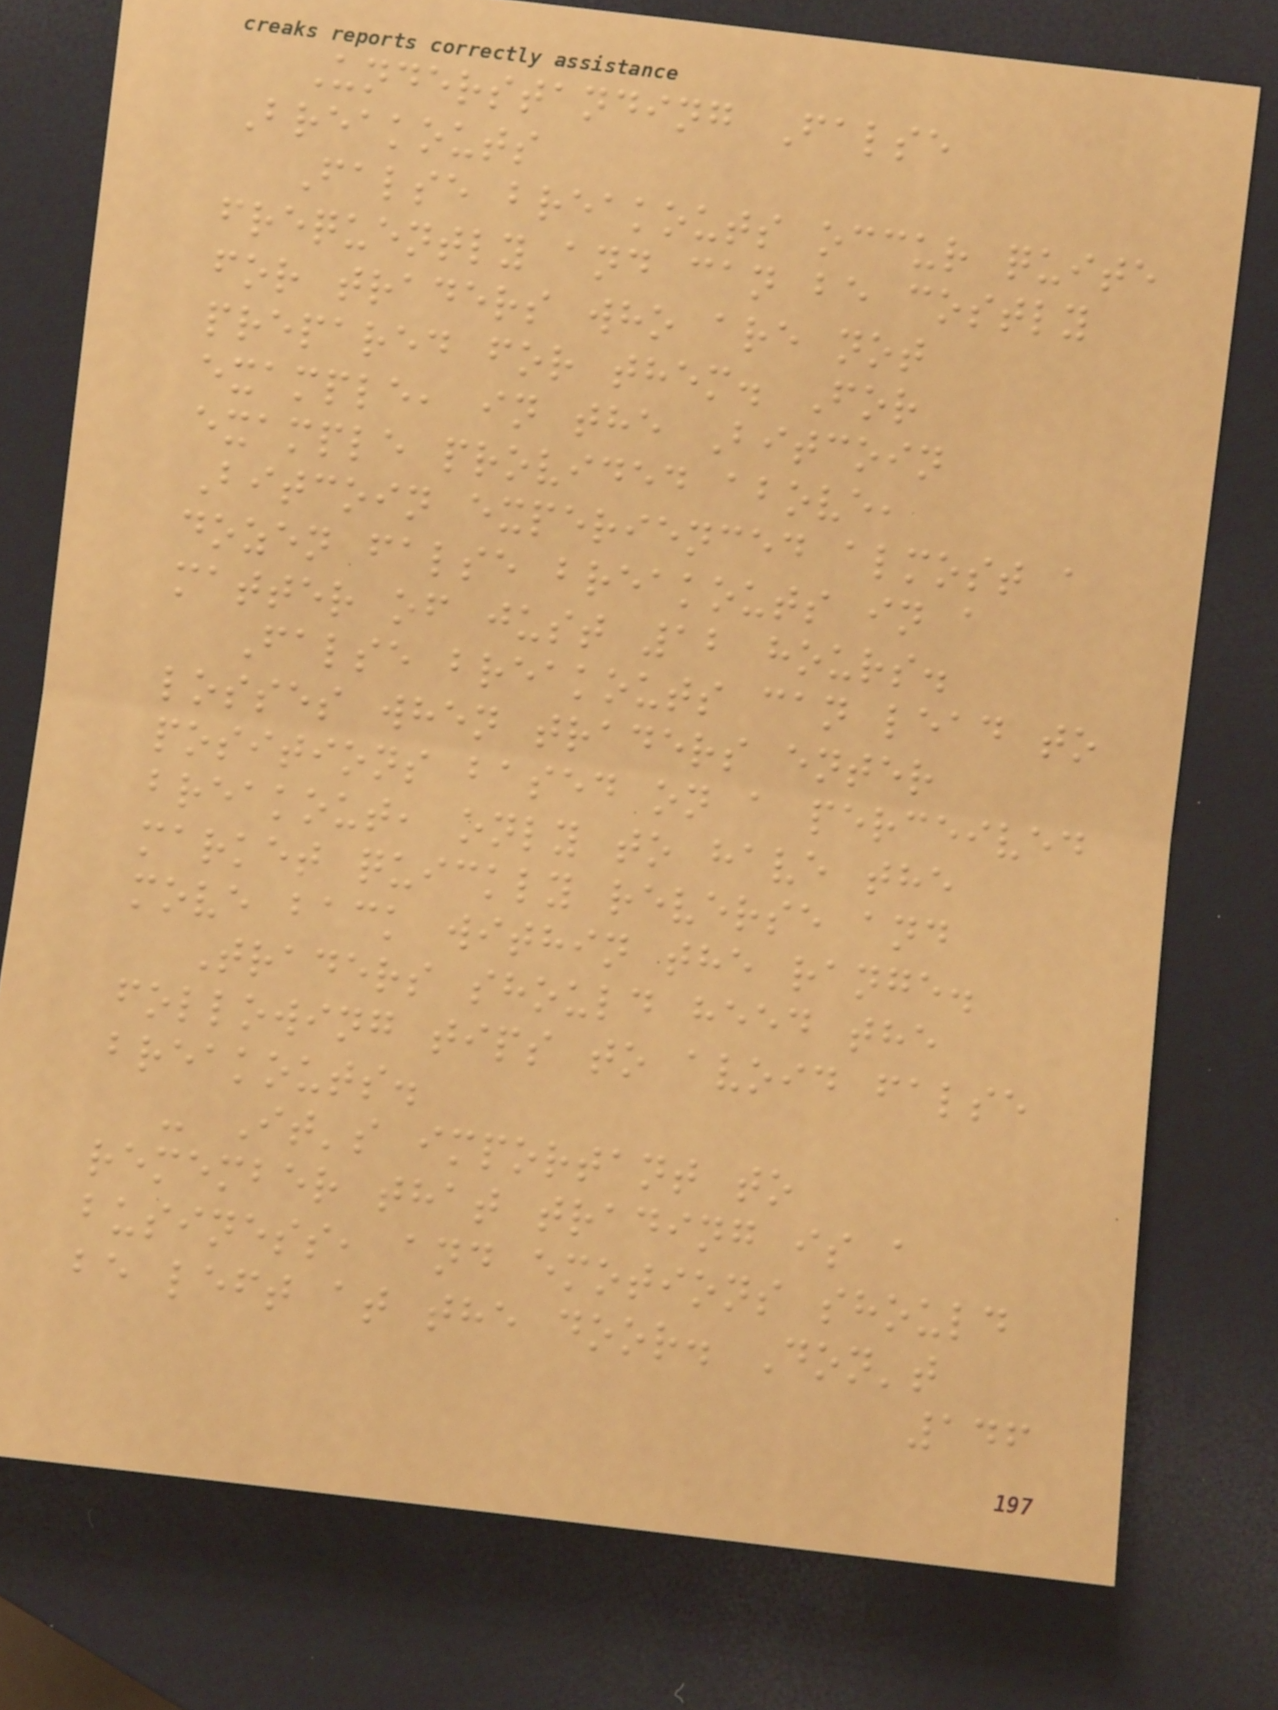Understanding False
Breakouts
False breakouts occur quite
frequently and can be costly
for traders who are not
prepared for them. For
example, in the Bitcoin
example provided above,
Bitcoin experienced almost a
dozen false breakouts in a
matter of just 12 hours.
False breakouts can lead to
losses when traders enter
positions based on a perceived
breakout, only to have the
market quickly reverse and
move back within the range.
Traders should heed the
following tips to avoid false
breakouts.
- It's important to
remember that trading is a
business, and emotions should
be left at the door. Don't
146
